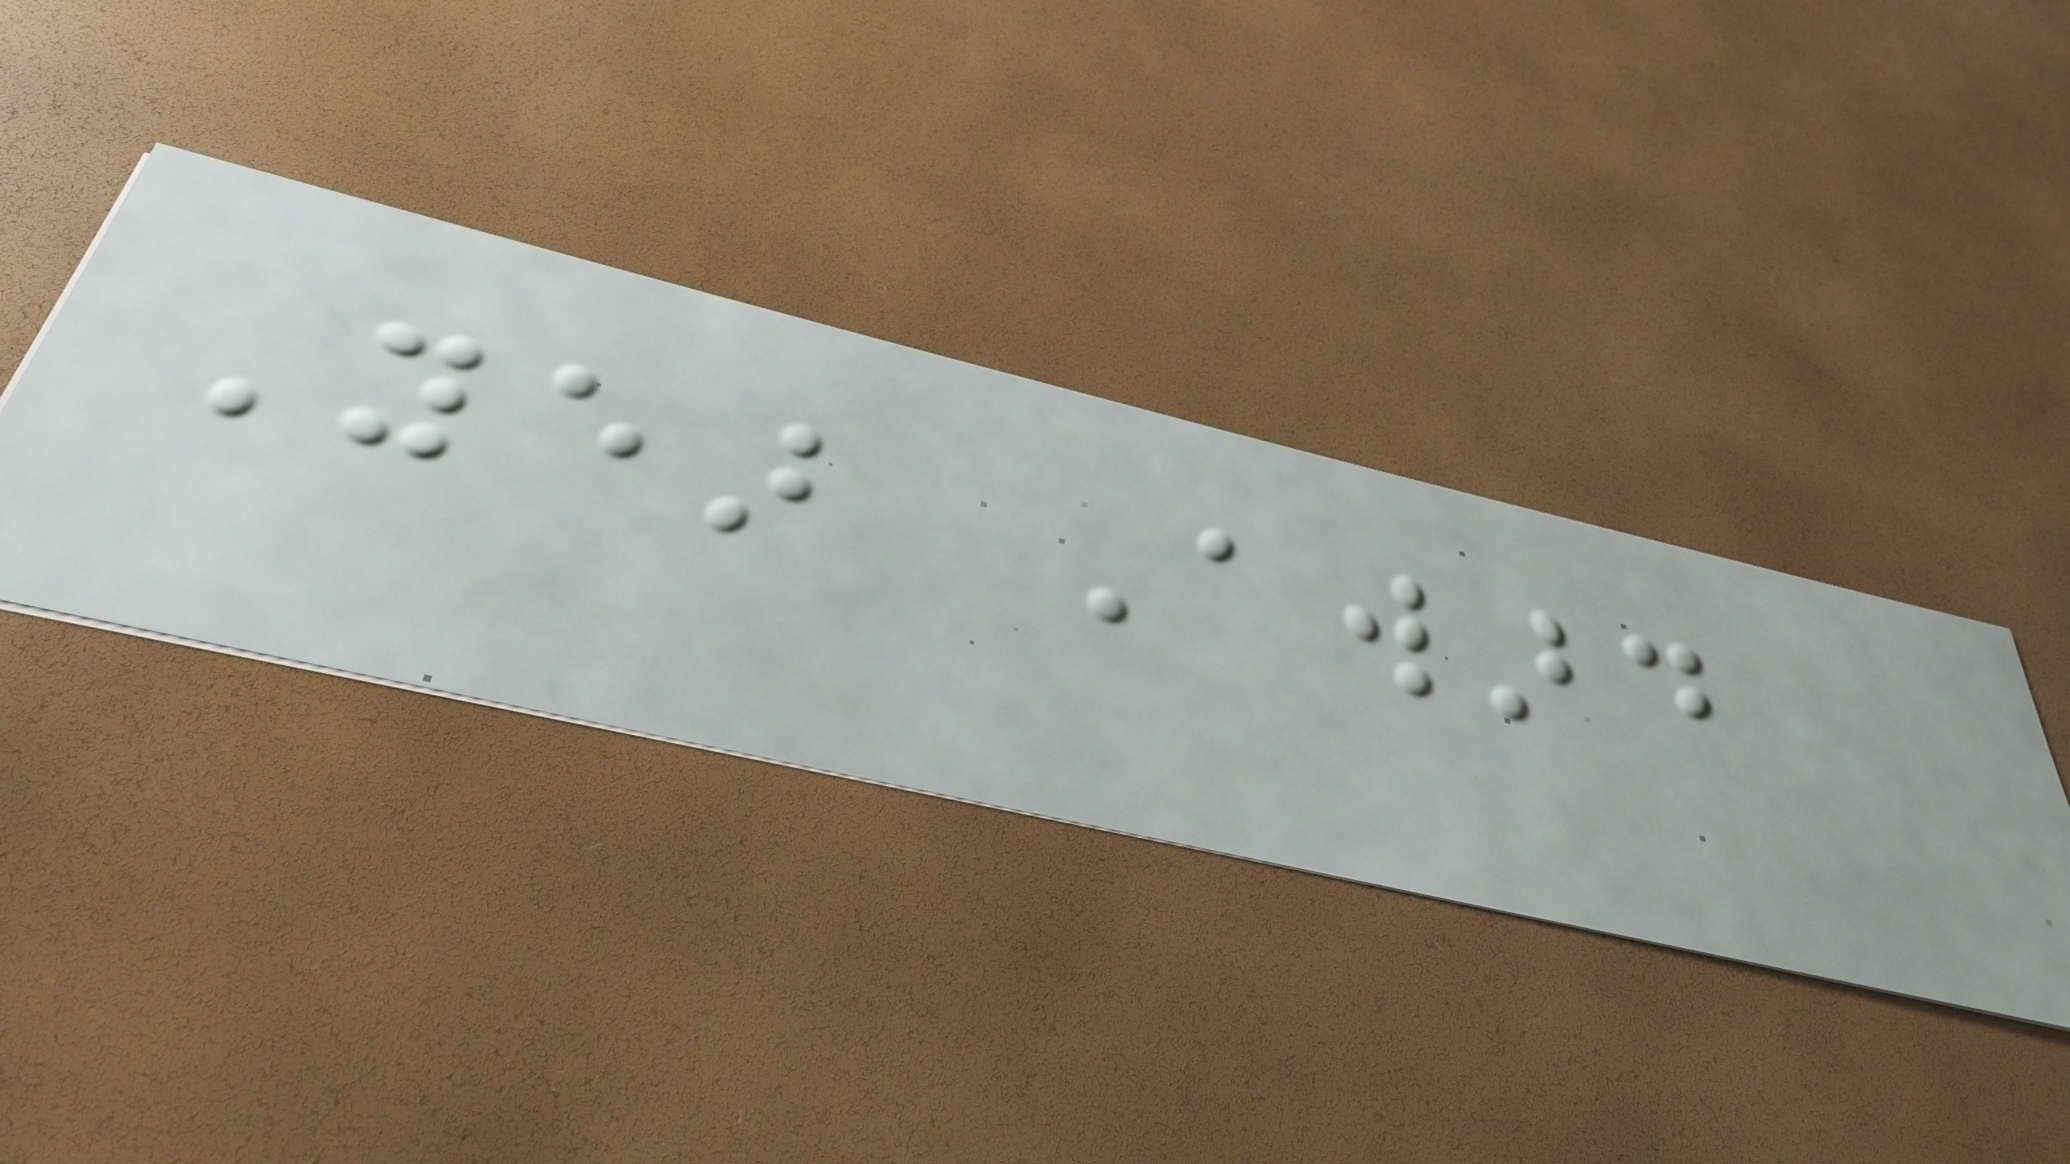Year Award
